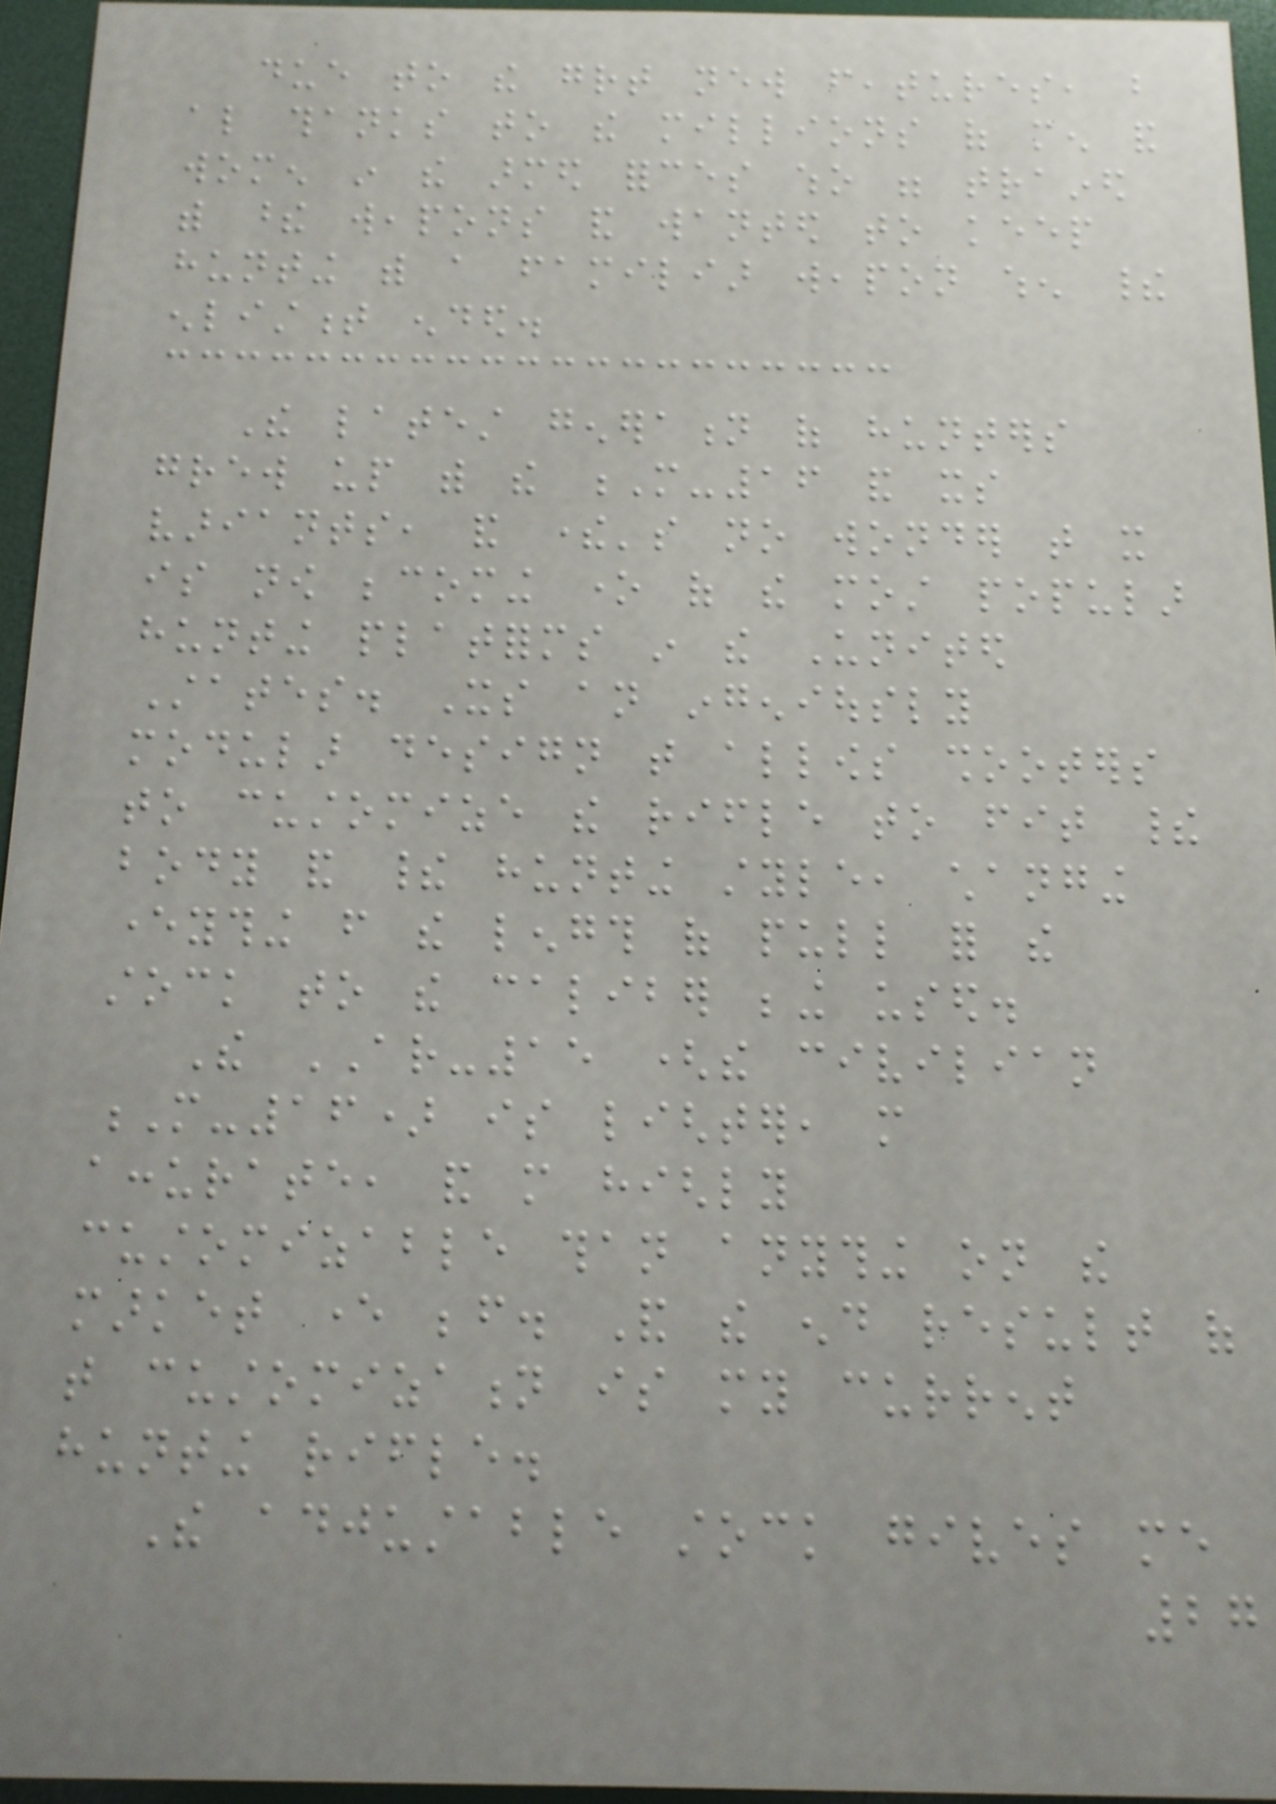due to the great new features, but
also thanks to the millions of men and
women in the armed forces who were trained
with these weapons and wanted to keep
hunting with a familiar weapon when their
enlistment ended.
The latest generation of hunters
grew up with the M-16 and its
variants, and there's no wonder that it
is now becoming one of the most popular
hunting platforms in the United
States. Its an ingeniously
modular design that allows shooters
to customize the rifle to fit their
body and their hunting style, changing
everything from the length of pull for the
stock to the caliber being used.
The AR-15 (the civilian
M-16) is lighter, more
accurate, and more highly
customizable than anything on the
market ever before. And the end result of
that customization is my current
hunting rifle.
The adjustable stock gives me
27
